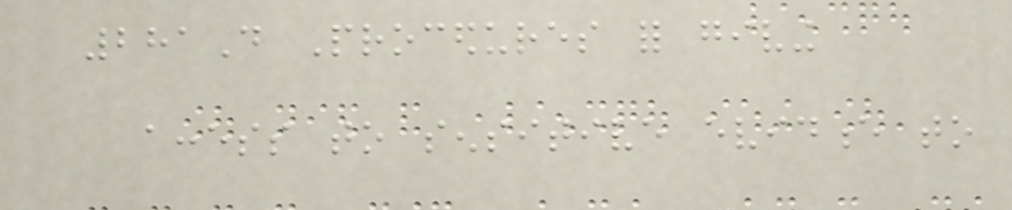281D Procedures for giving
access to sensitive evidence to
